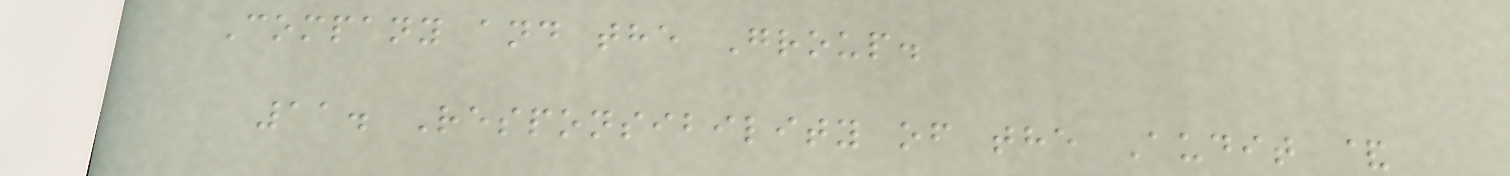Company and the Group.
11. Responsibility of the Audit &
